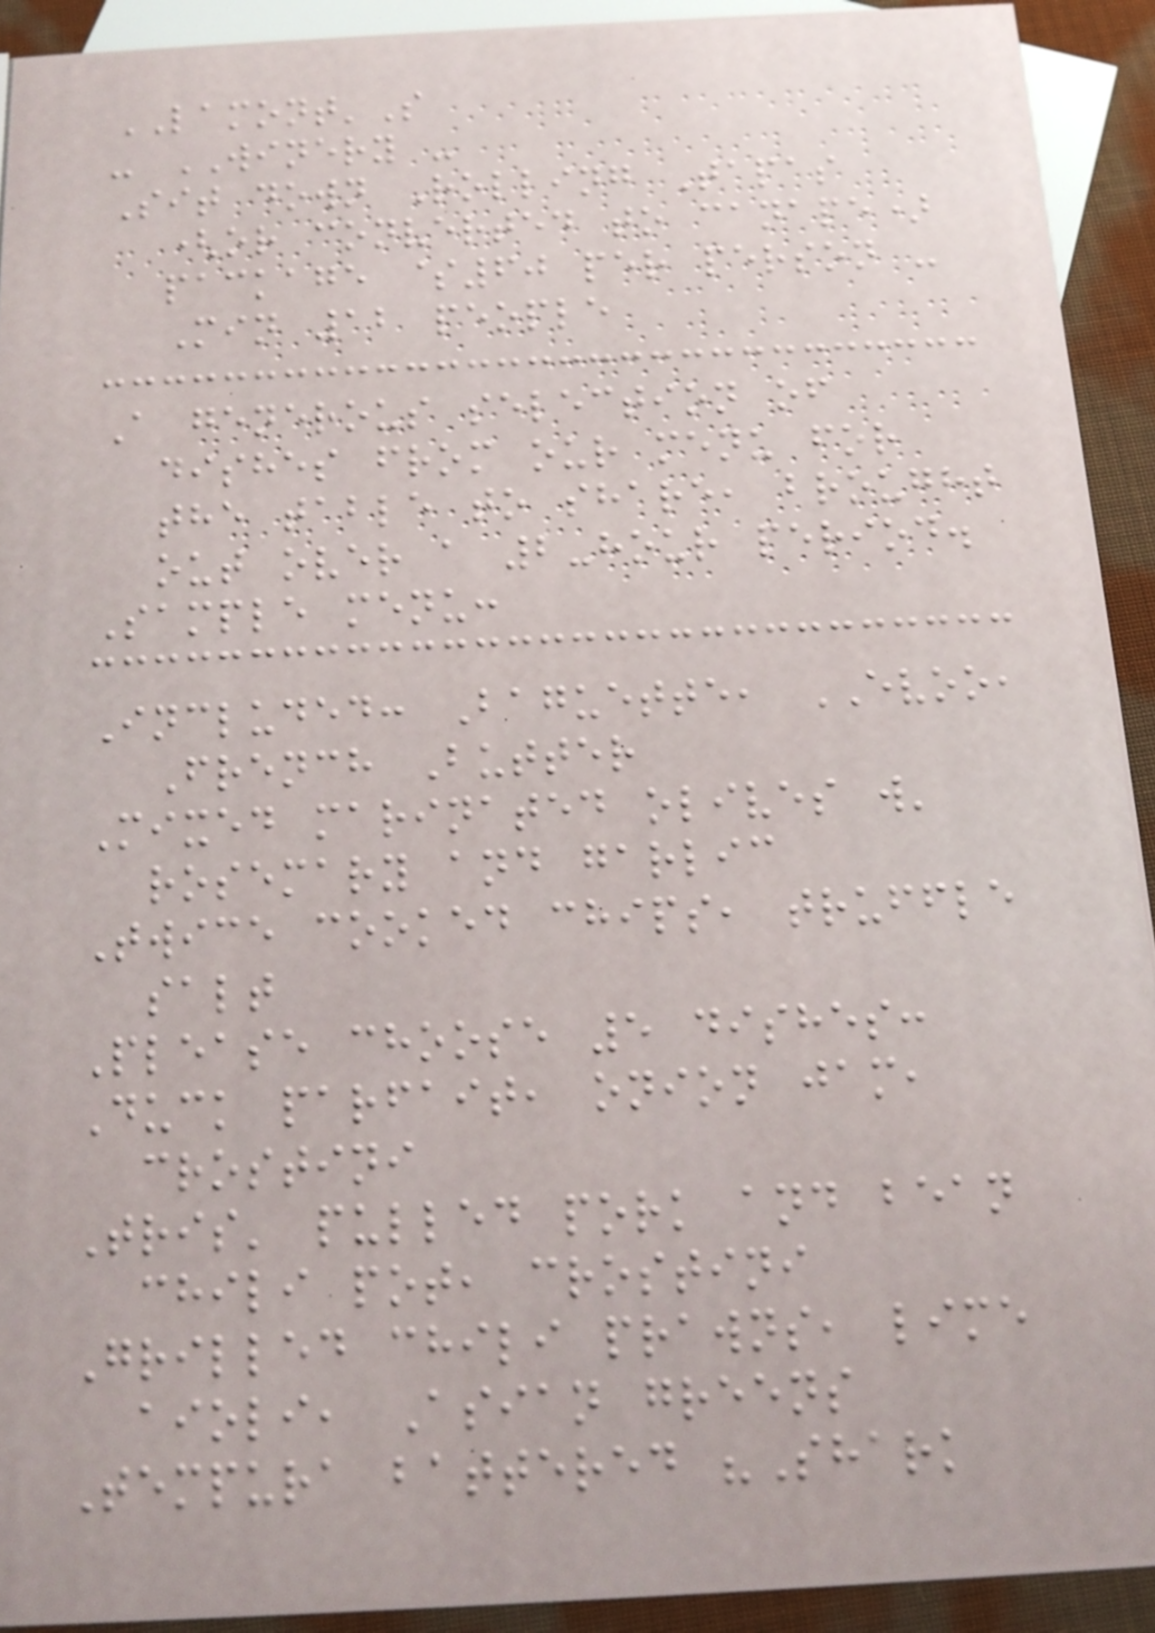LAMONT'S
- WINERY -
Sit down Rolling Tapas
(or converted to canape)
package $60 per person -
Min 12 people
A generous selection of
dishes from our menu for
the table to share, brought
out over a 2-hour period.
Sample menu:
Included: Baguette, EVOO,
French Butter
Mixed marinated olives w'
rosemary and garlic
Twice cooked chips, truffle
salt
Please choose 5 dishes:
Duck parfait, onion jam,
crostini
Tris' pulled pork and bean
chili pot, crostini
Grilled chili prawns, lime
aioli, Asian greens
Tempura battered "Shark
